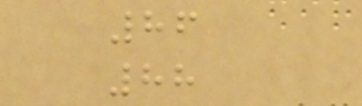86
88
